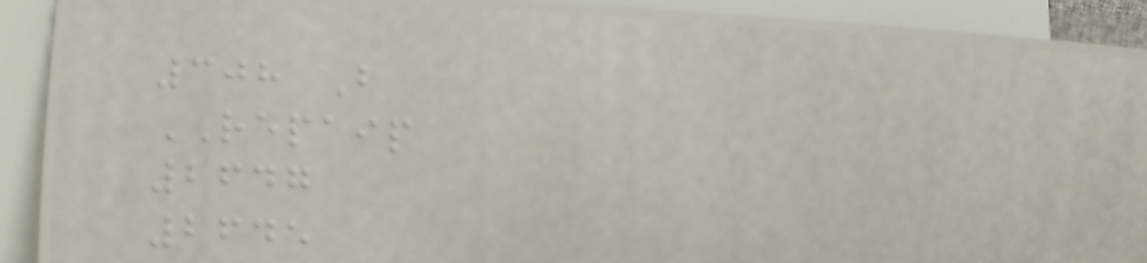308 B
REPAIP
2647
2645
